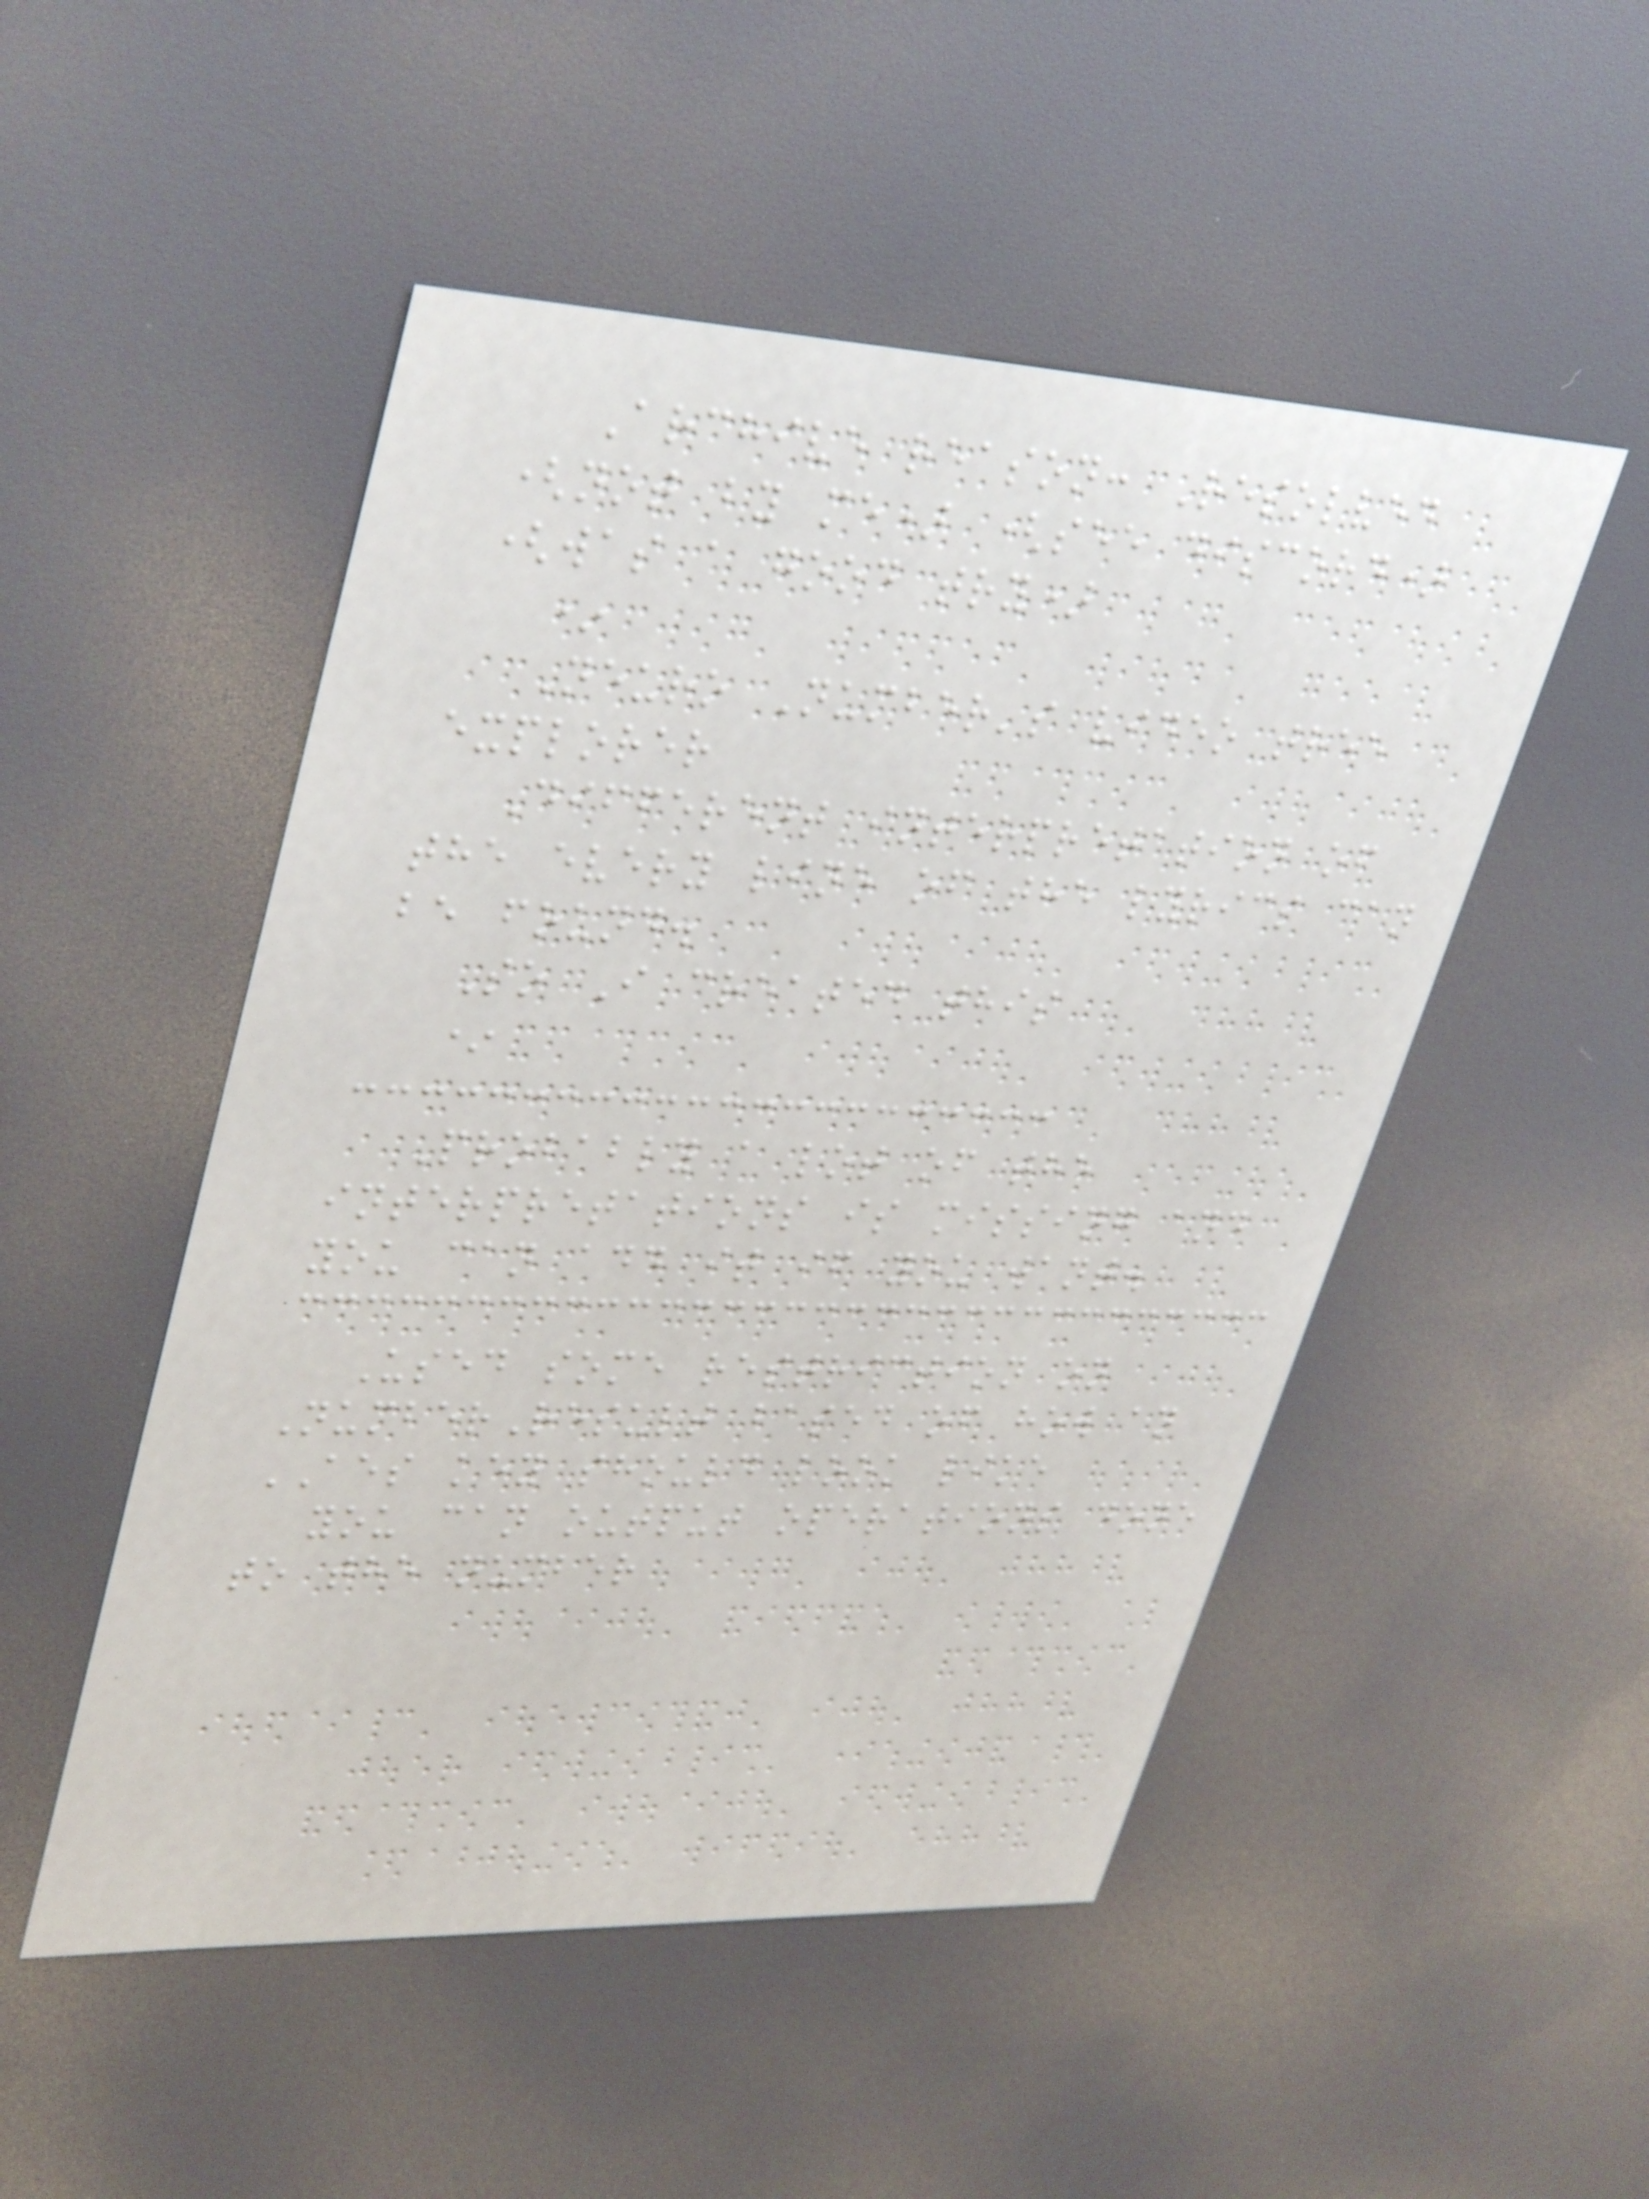Archive reason: Resolved
(not by me) (see discord)
(was a good try)
*
Neuro Number's video tree
explorer
Different interpretation of
the every line of the lyrics can
be found.
So I created this
*
Probably a lot of the
interpretations is missing and
you can add it if you want.
Used some restriction on
NumberResult based of how an
AES key should look like
you can output operations done
to the number
